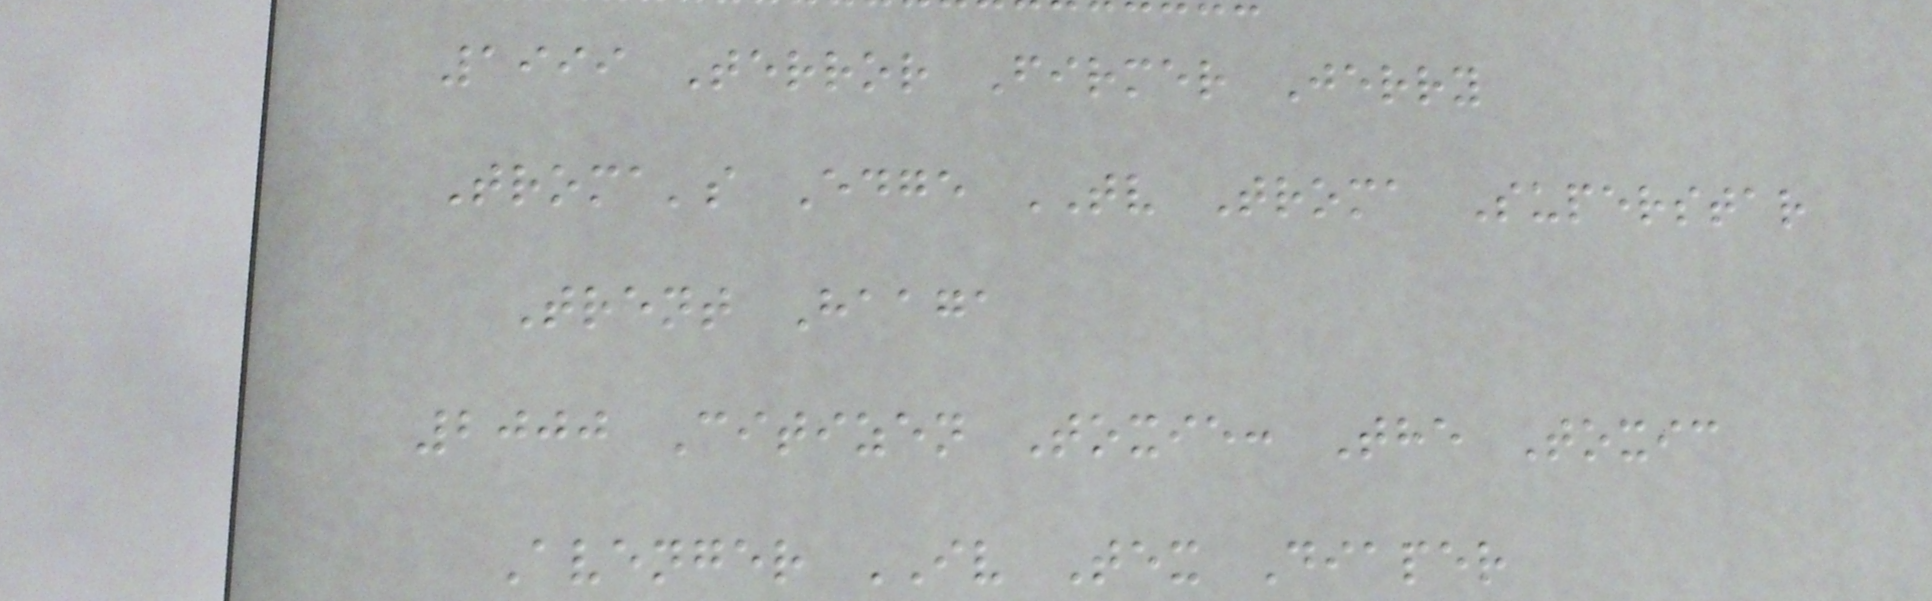1999 Terror Firmer Jerry
Troma's Edge TV Troma Superstar
Trent Haaga
2000 Citizen Toxie: The Toxic
Avenger IV Tex Diaper
